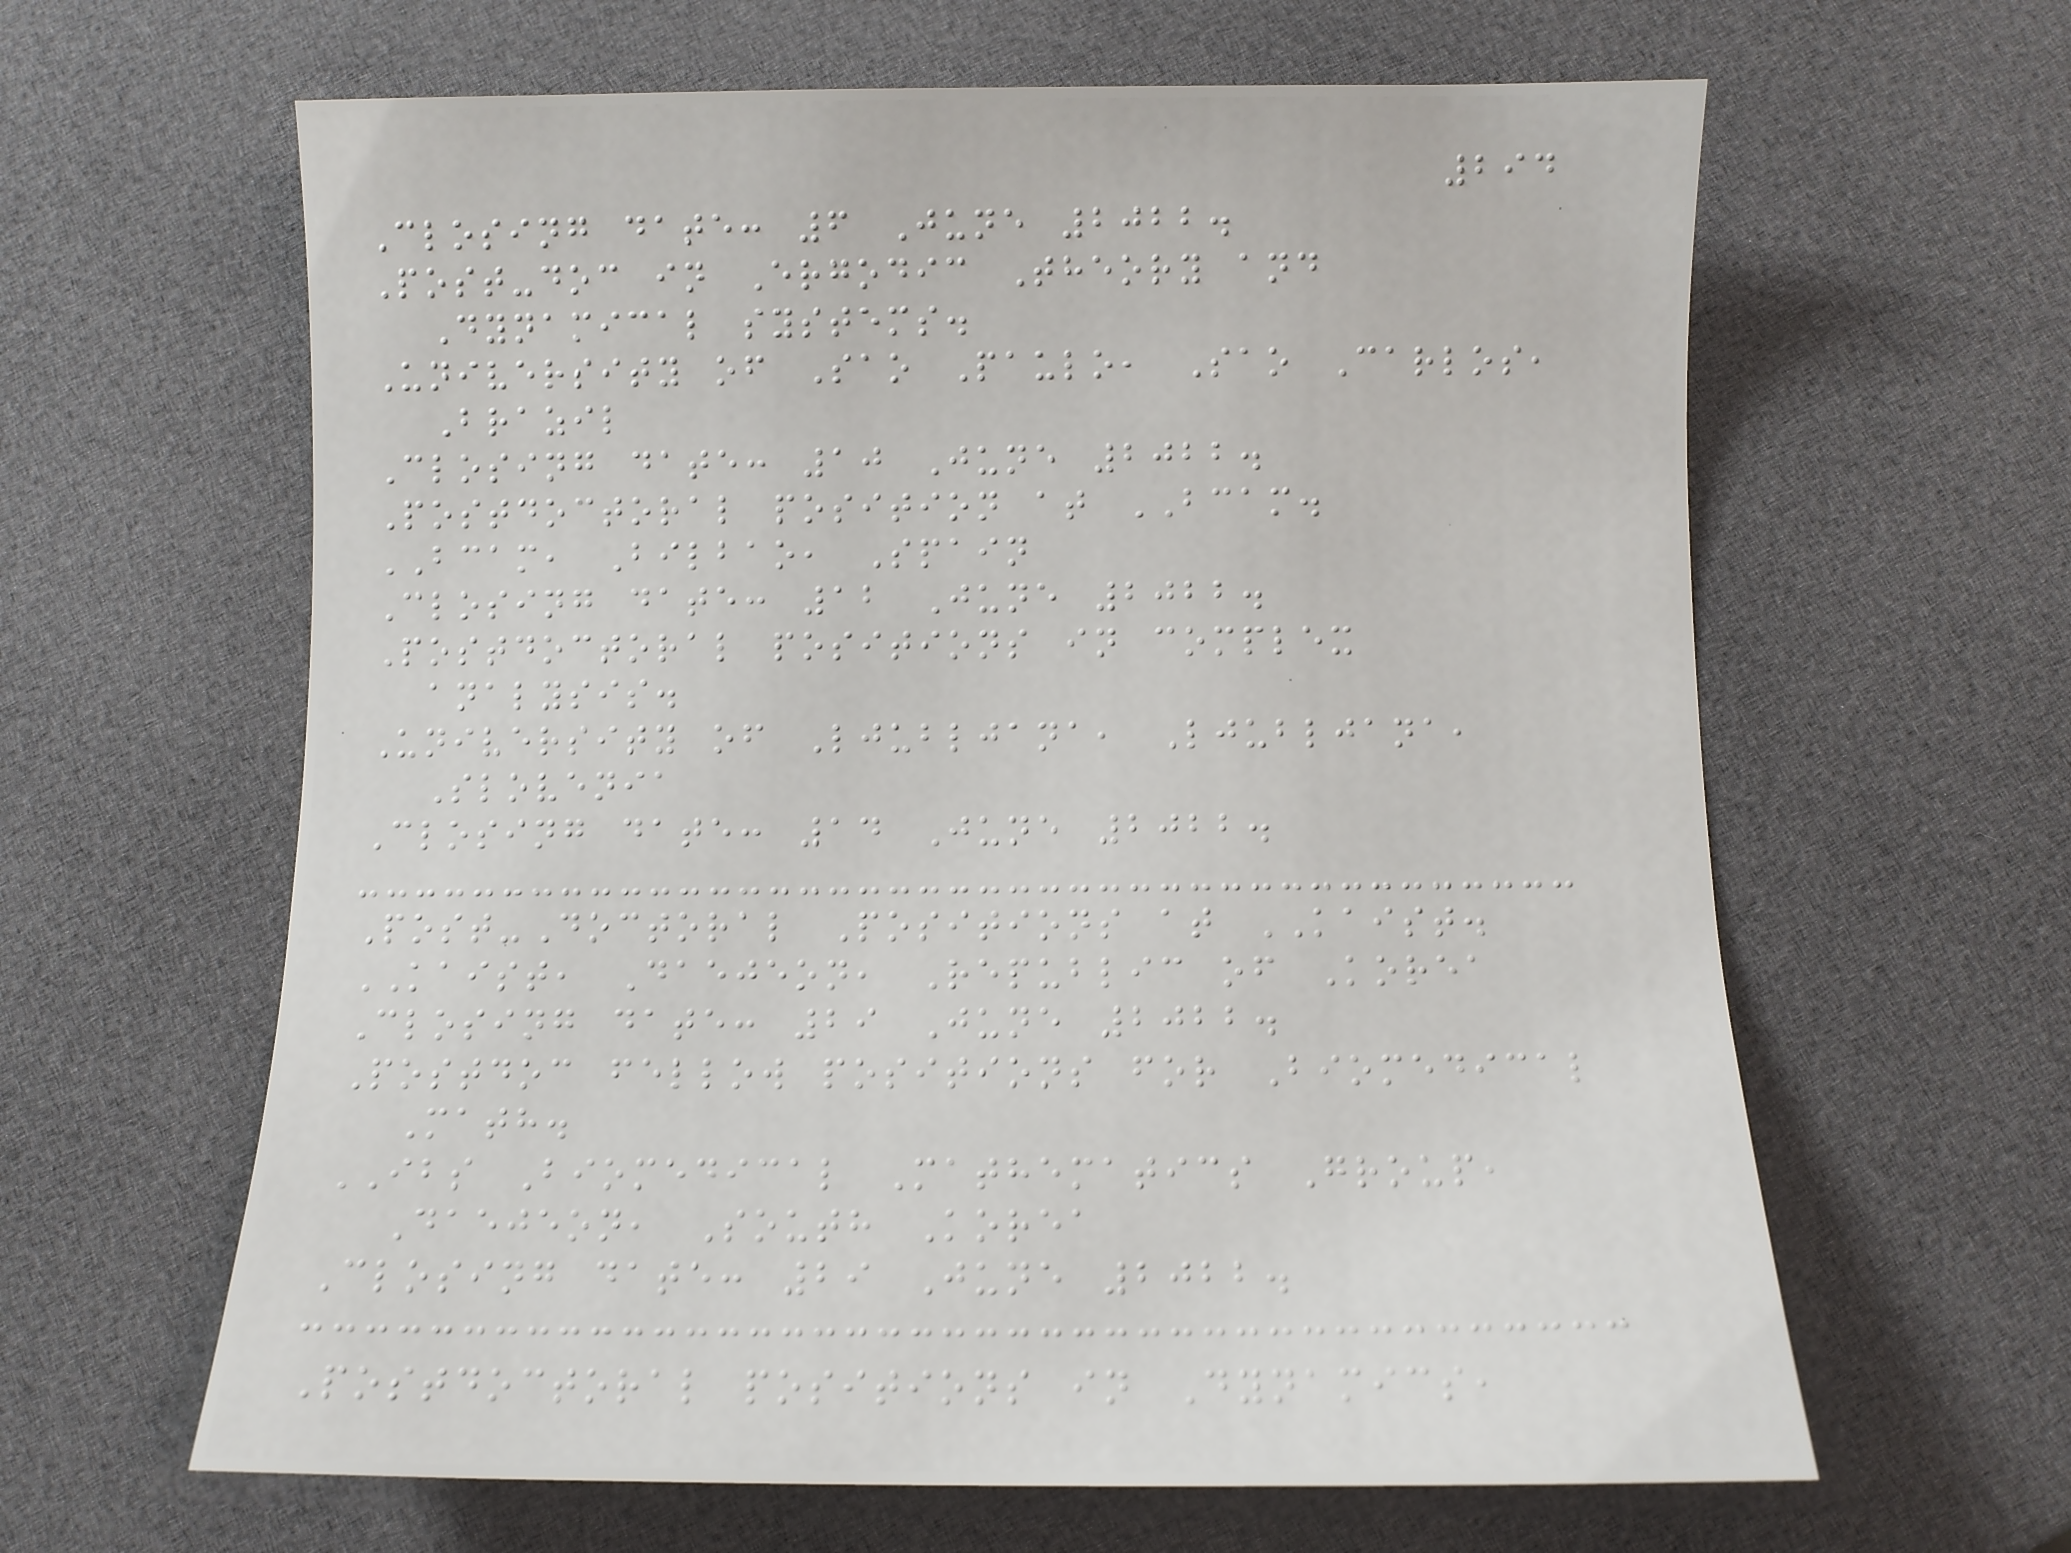294
Closing date: 6 June 2022.
Post-doc in Ergodic Theory and
Dynamical systems.
University of Sao Paulo, Sao Carlos,
Brazil
Closing date: 10 June 2022.
Postdoctoral position at BCAM.
BCAM, Bilbao, Spain
Closing date: 12 June 2022.
Postdoctoral positions in complex
analysis.
University of Ljubljana, Ljubljana,
Slovenia
Closing date: 14 June 2022.
Post-Doctoral Positions at KAIST.
KAIST, Daejeon, Republic of Korea
Closing date: 29 June 2022.
Postdoc fellow positions for Biomedical
Math.
IBS Biomedical Mathematics Group,
Daejeon, South Korea
Closing date: 29 June 2022.
Postdoctoral positions in Dynamics,
